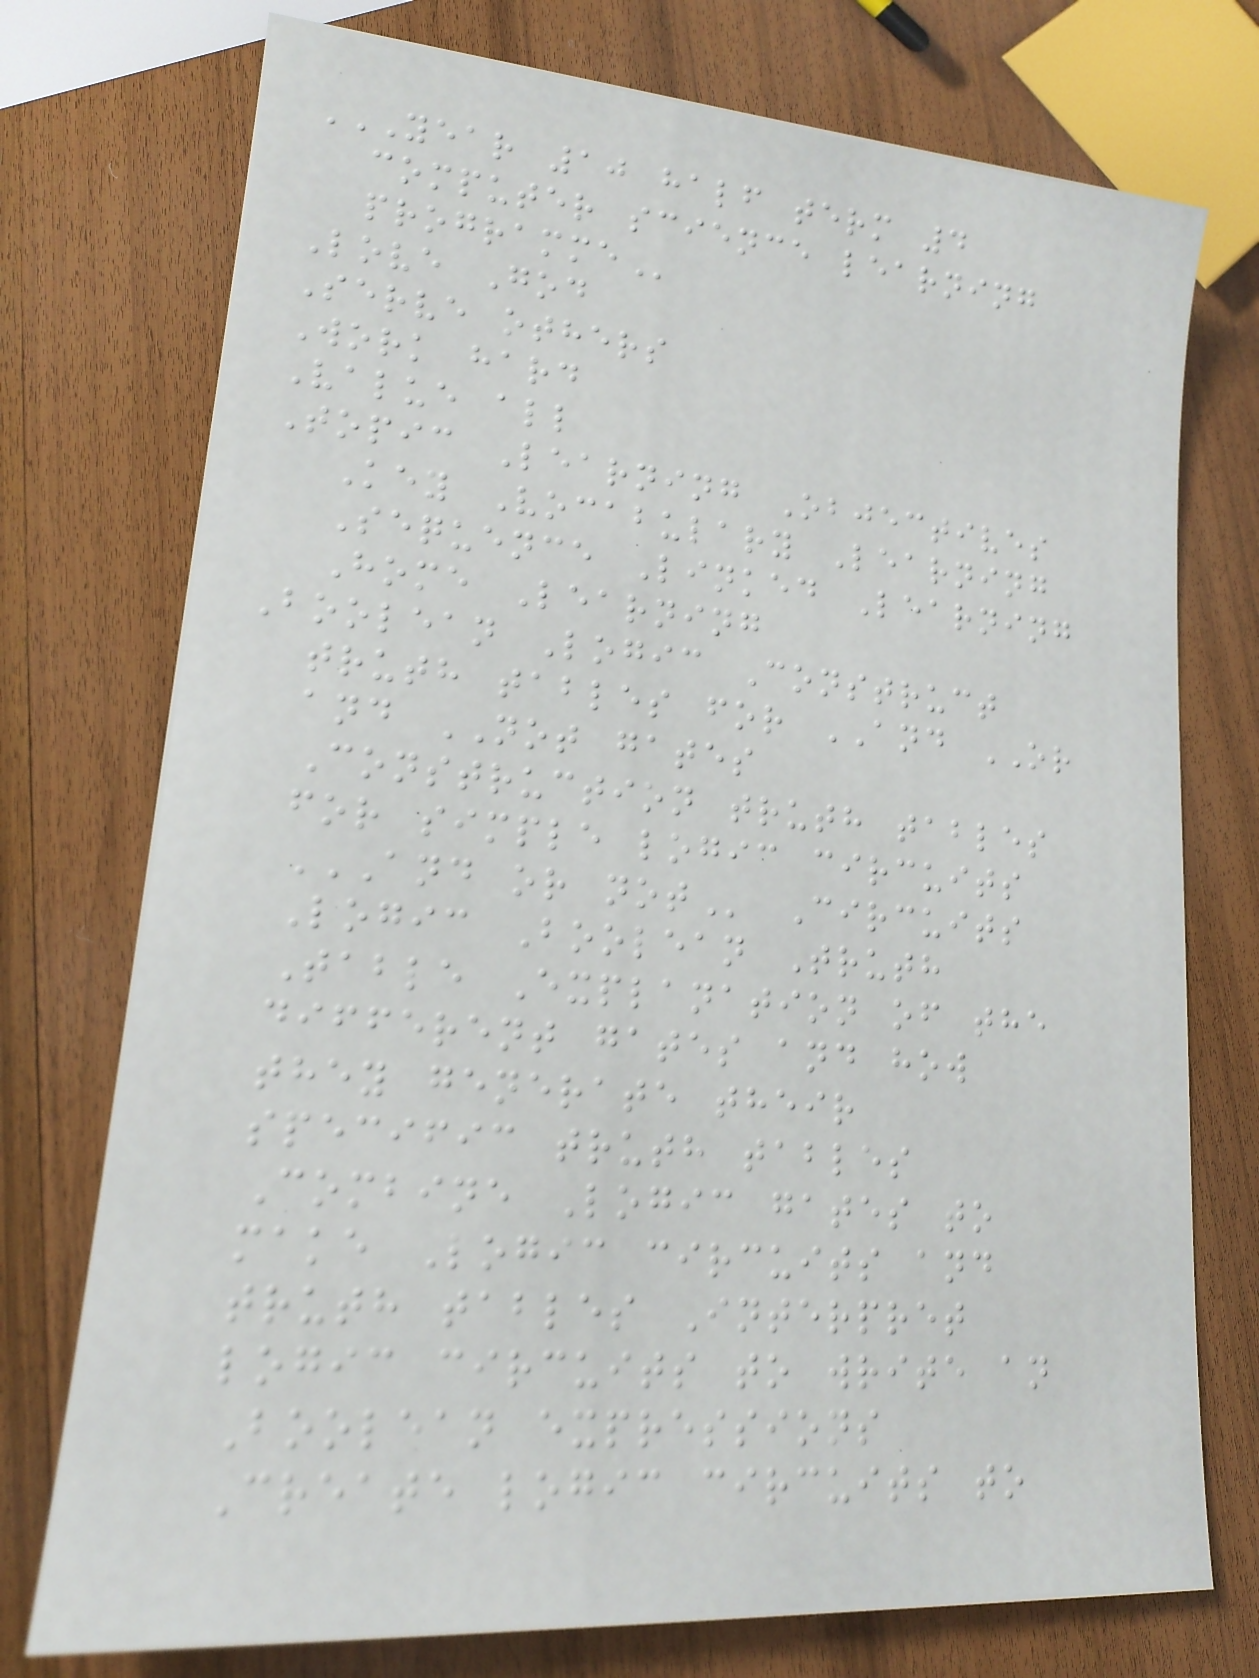YEAR 10 HALF TERM 4
COMPUTER SCIENCE LEARNING
PROGRAMME
Love God
Serve others
Work hard
Value all
Topic Learning Objectives
Key Vocabulary Learning
Sequence Linked Learning
Home Learning
Boolean Logic Construct
truth tables for AND OR
and NOT gates
Construction truth tables
for simple logic circuits
AND OR NOT Circuits
Logic Boolean Truth
Table Explanation of the
different gates and how
they generate their
specific truth tables
Combine Logic gates to
make Logic circuits and
truth tables Interpret
logic circuits to write an
Boolean expressions
Create logic circuits to
